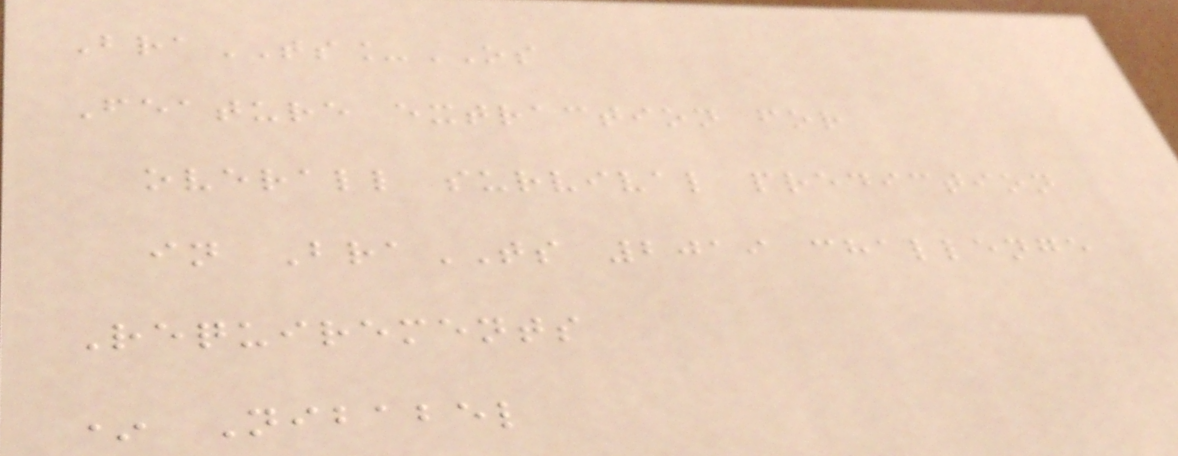BraTS_OS
Feature extraction for
overall survival prediction
in BraTS 2019 challenge
Requirements
* Nibabel
